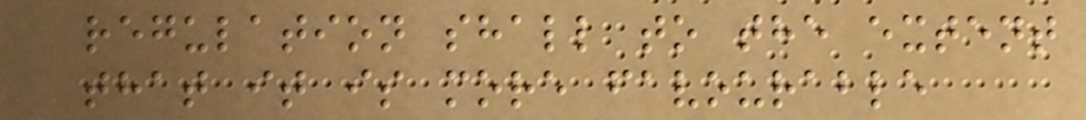regulation shall to the extent
that it is more favourable
